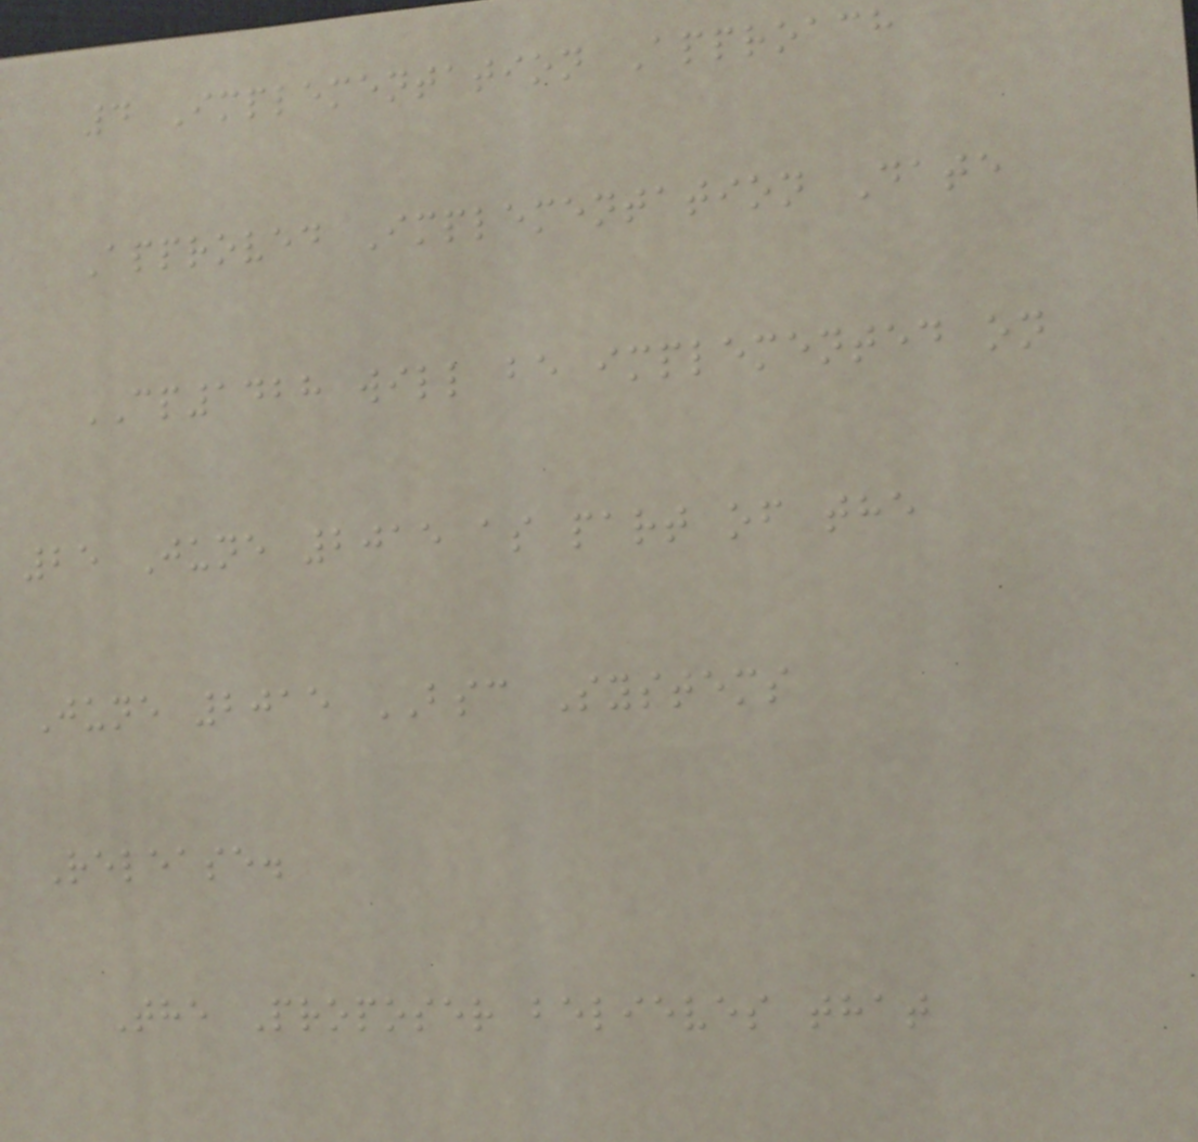4 Implementation Approach
Approved Implementation Date
CP1428 will be implemented on
25 June 2015 as part of the
June 2015 BSC Systems
Release.
The Proposer believes that
